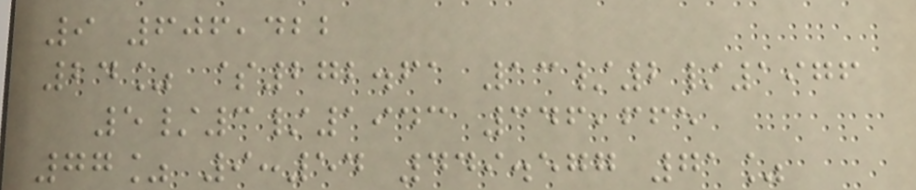9 606,422
24% $272.61 13/2/1976
5/3/1943 346,665
77% 9:54 449.577 71%
